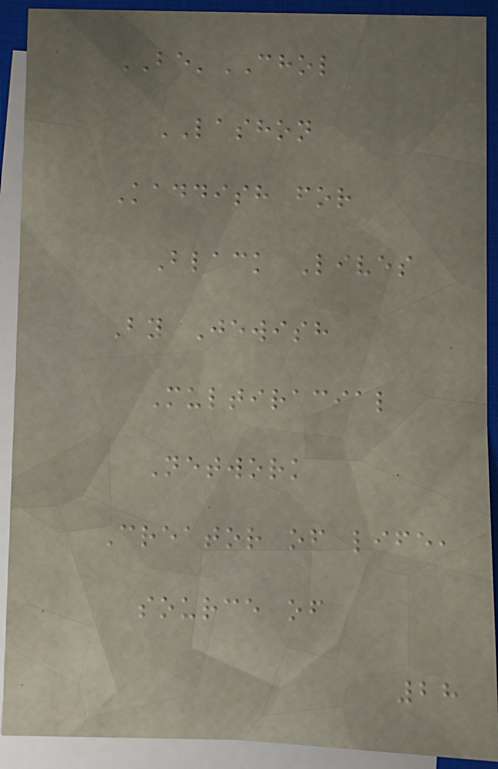BE'CHOL
LASHON
Kaddish for
Black Lives
By Jewish
Multiracial
Network
Creator of life,
source of
28
